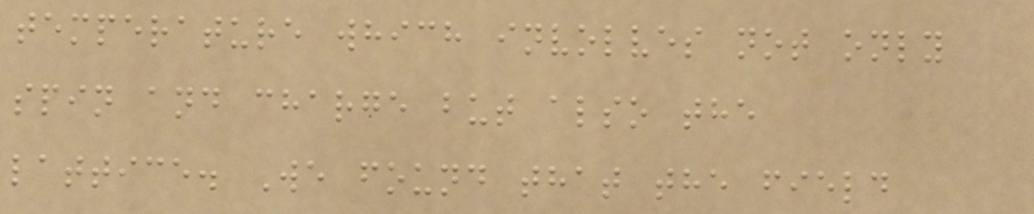temperature which involves not only
spin and charge but also the
lattice. We found that the field
